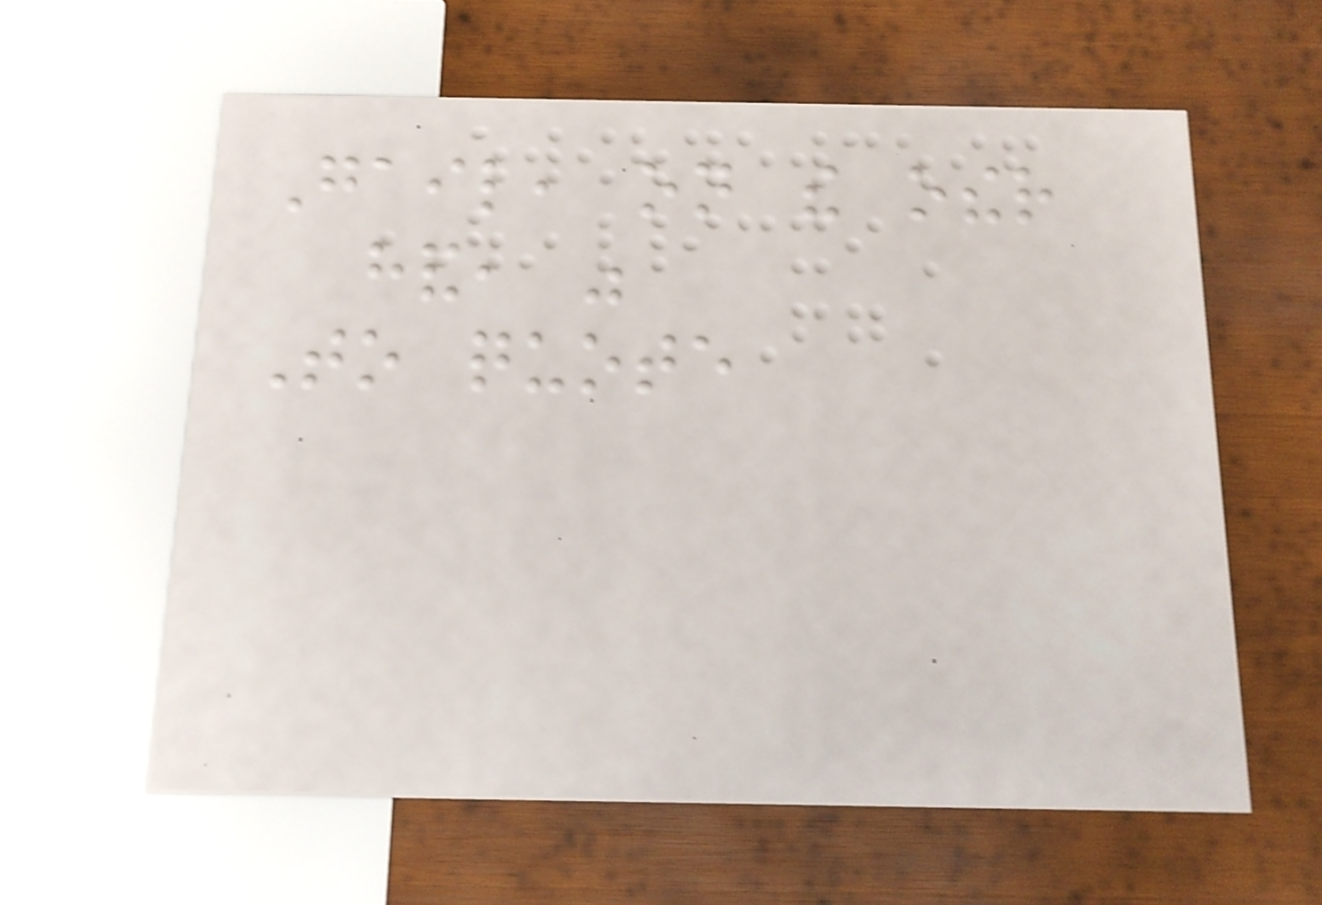Gail, on the other
hand, was
To quote
